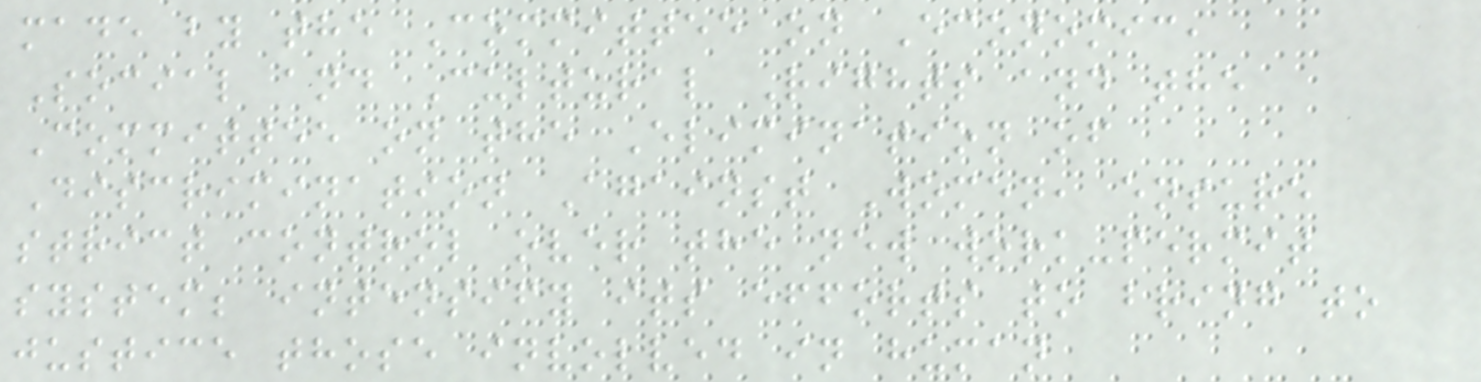made by the Committee on Economic,
Social and Cultural Rights and the
Committee on the Elimination of
Discrimination Against Women, ensure
strict control over the new work-permit
system; intensify its efforts to bring to
justice those involved in human
